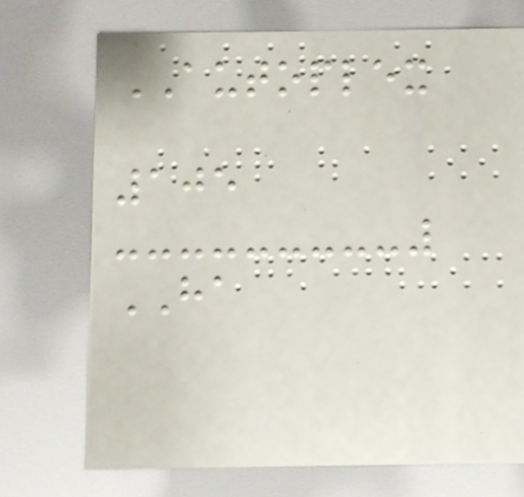AUTOPLEX
105
HA
